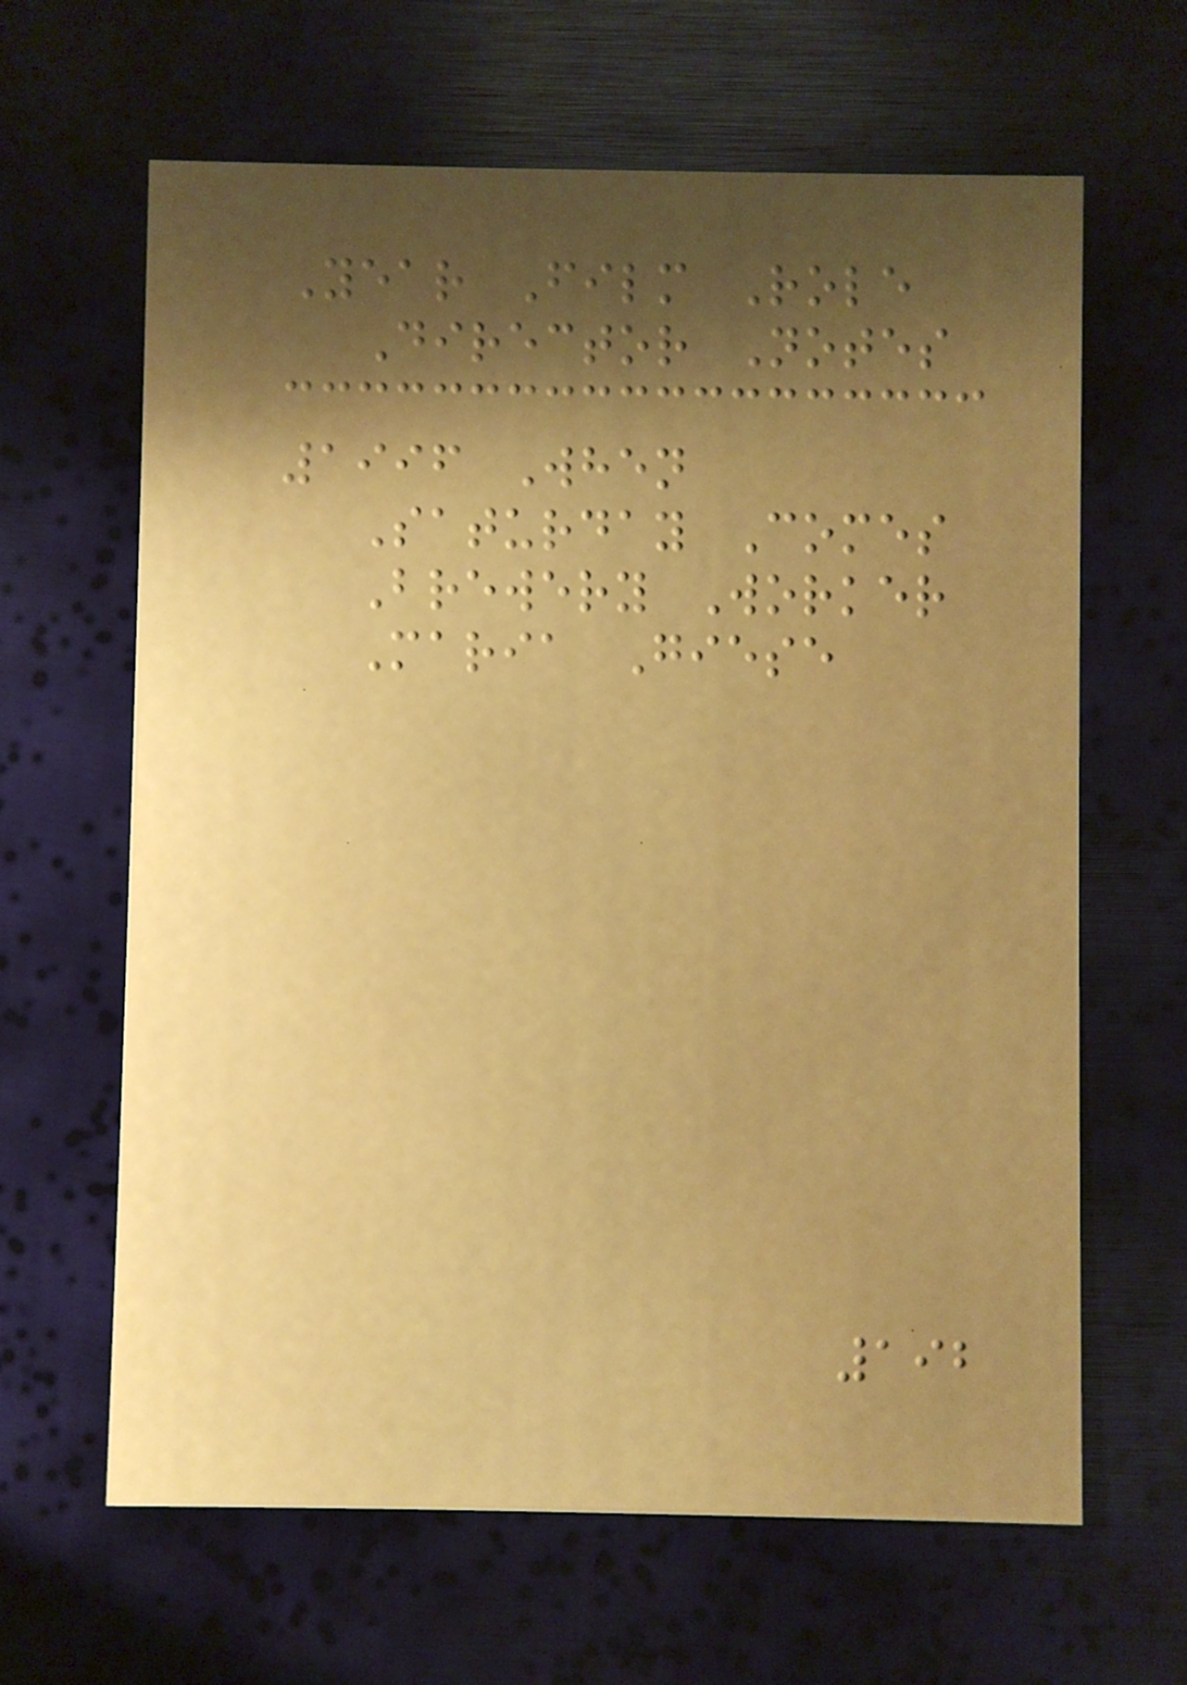Year Film Role
Director Notes
1996 When
Saturday Comes
Brewery Worker
Maria Giese
192
